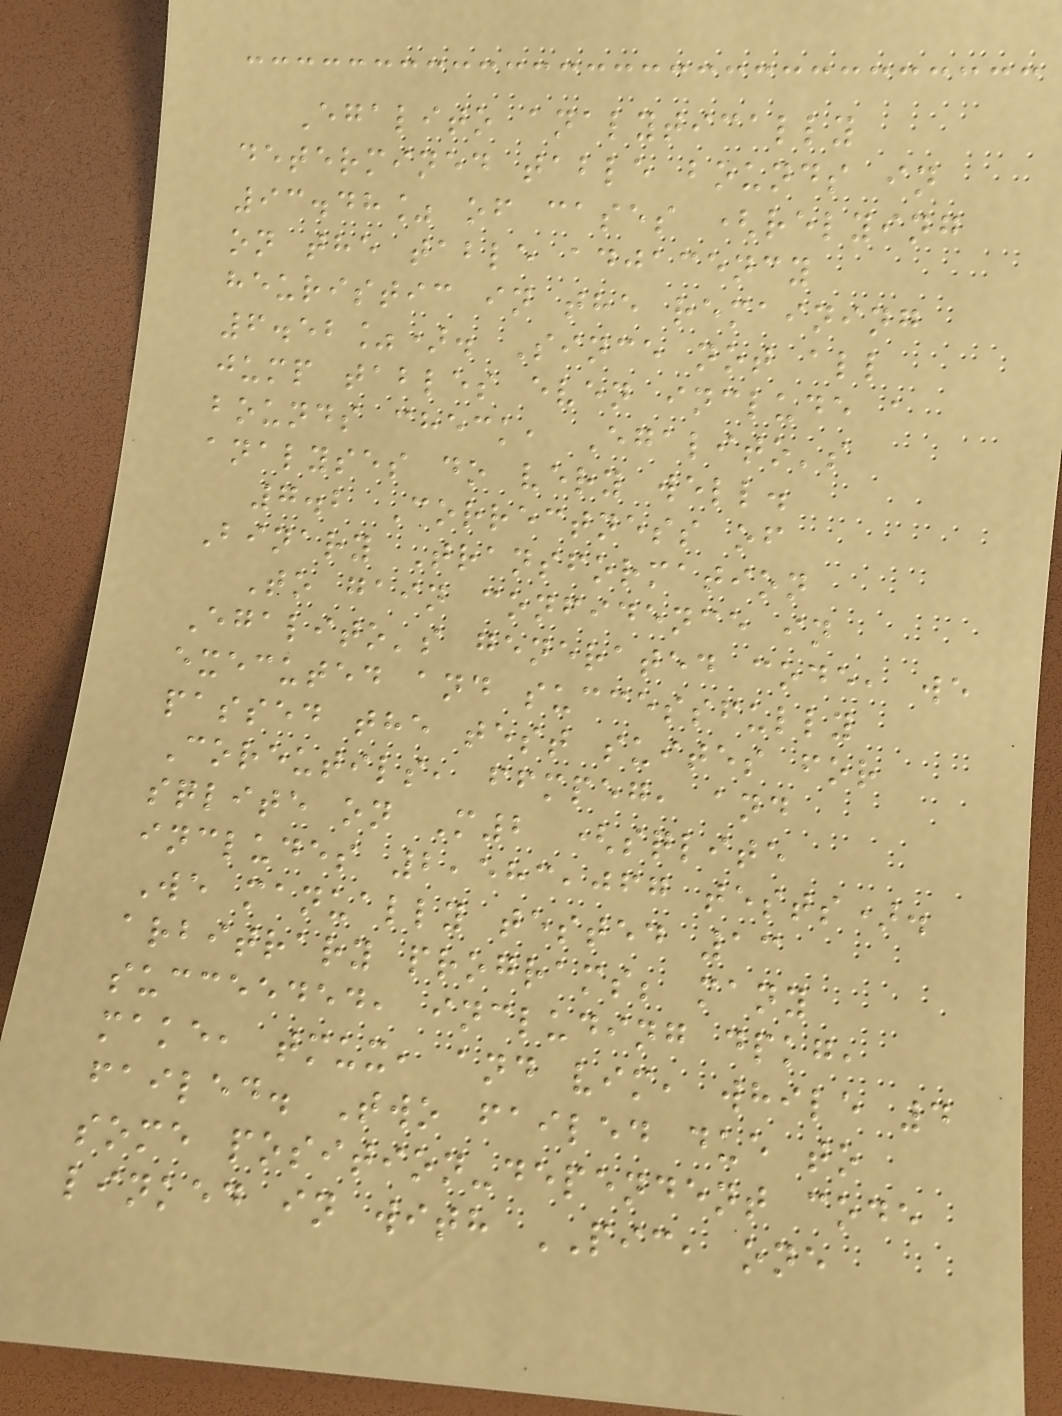Egalito analytically
determined table bounds in
93.48% of cases (relying
on the table adjacency
heuristic in the remaining
6.52%). Since not all
jump tables even include a
bounds check, Egalito's
analyses do very well.
7.2 Correctness of
Binary Transformation
To gain confidence in
Egalito's generated code, we
executed and successfully
passed the test suites for
Coreutils, ffmpeg, and
sqlite on M2 (sqlite
includes 2,583,067 tests).
We manually tested 13
arbitrary programs; many
succeeded, including dpkg,
make, tmux, and vim, while 4
failed. Two failed due to
some position-dependent code
linked in with PIC, one
